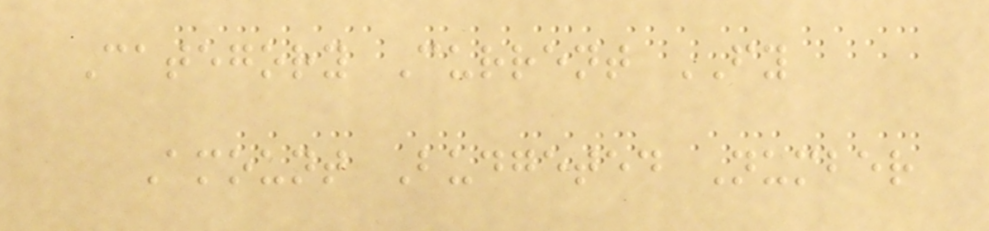Category Current FY
Amount Budgeted Number
